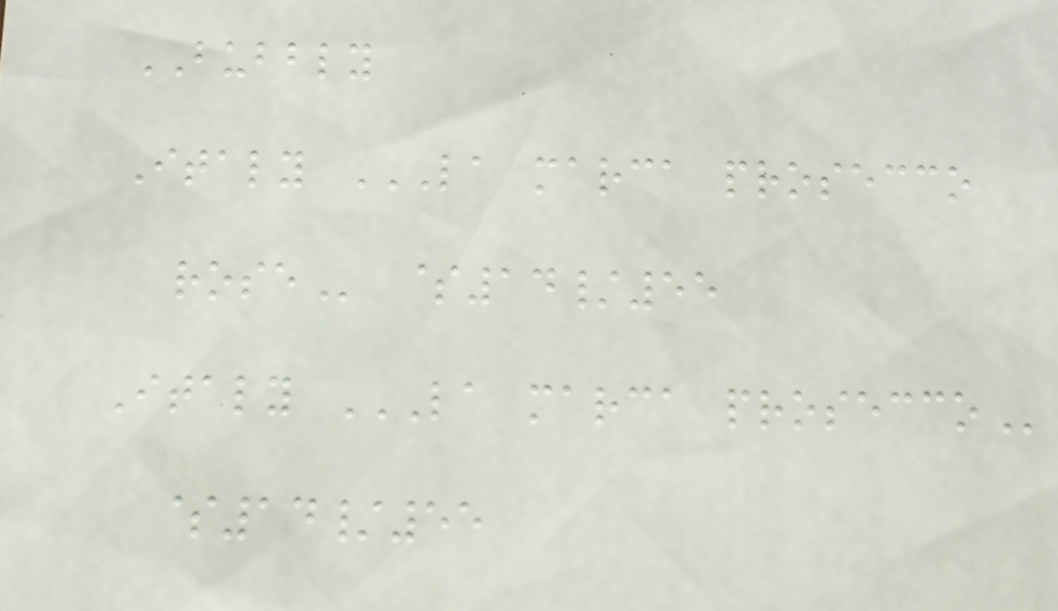BUBBLY
Italy LA MARCA PROSECCO
ROSE $14/55
Italy LA MARCA PROSECCO
$14/55
